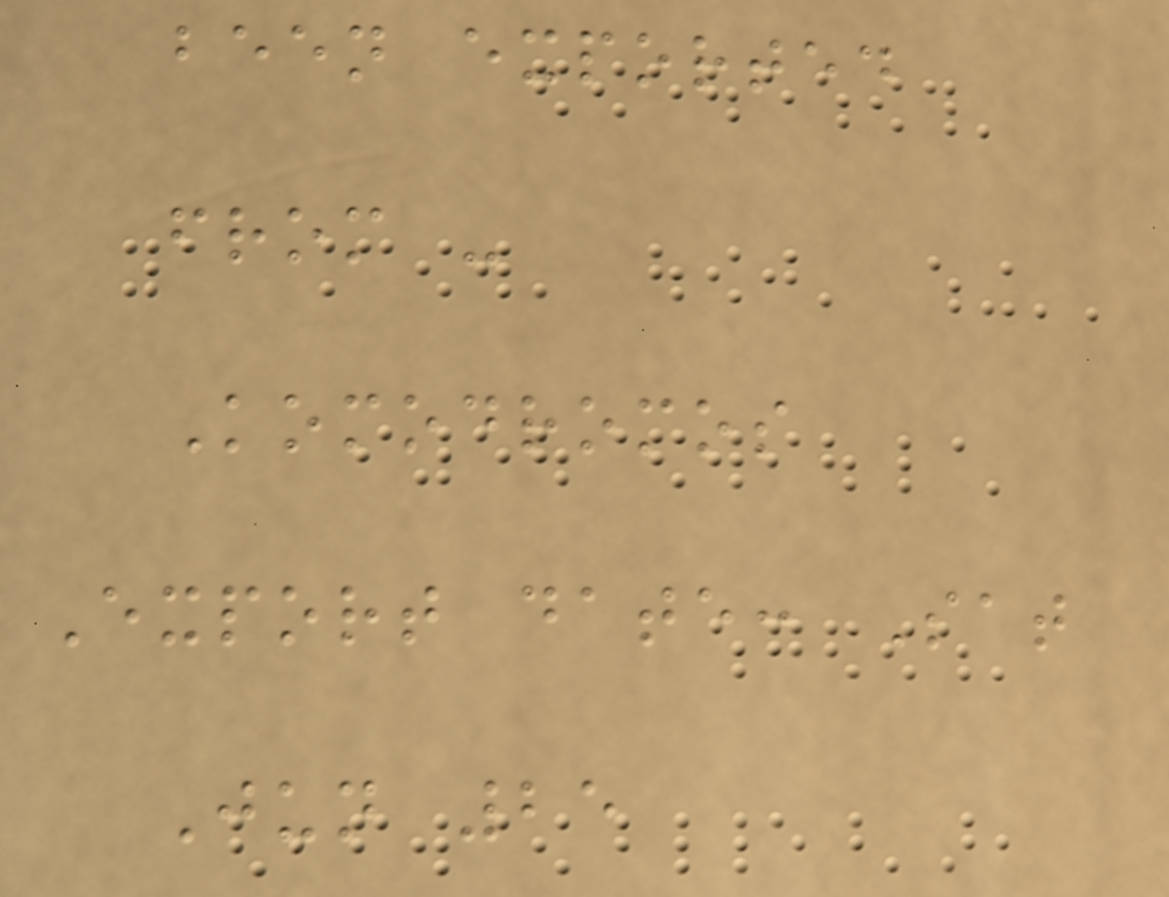been exported
from -
Komodromos
Export date: Sat
Jun 25
